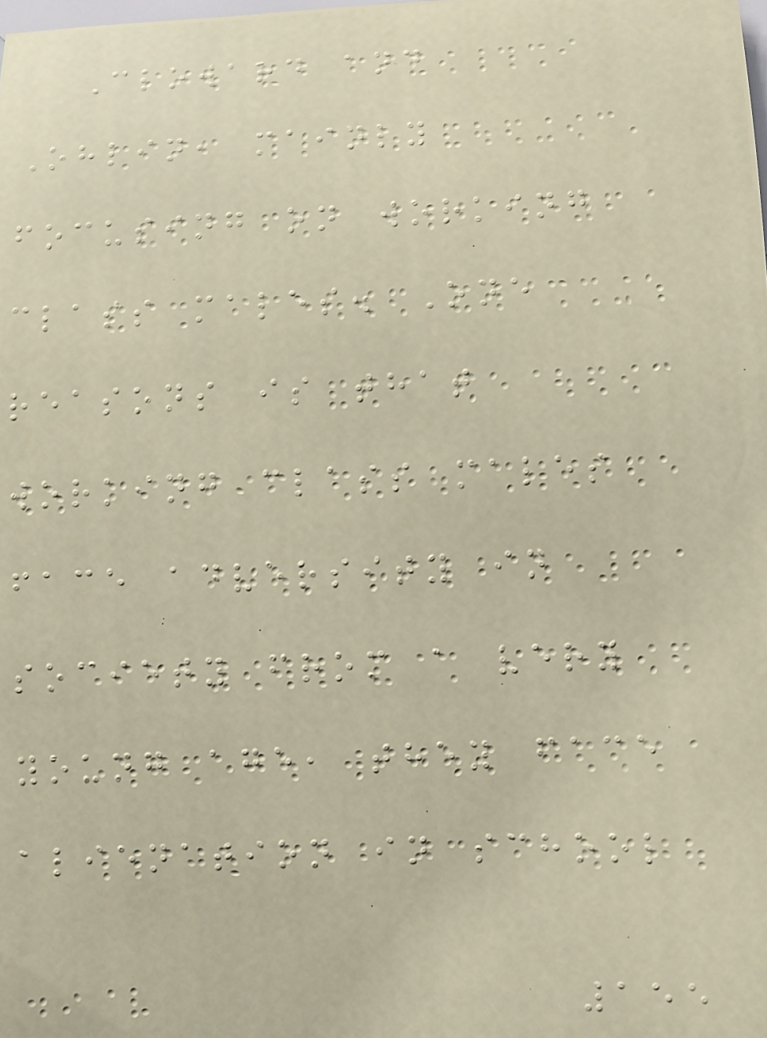Cloward and
Ohlin, mainly
focusing on working
class males. One
reasons is that
working class males
face adversity in
society from a very
young age, they face
alienation in school
155
